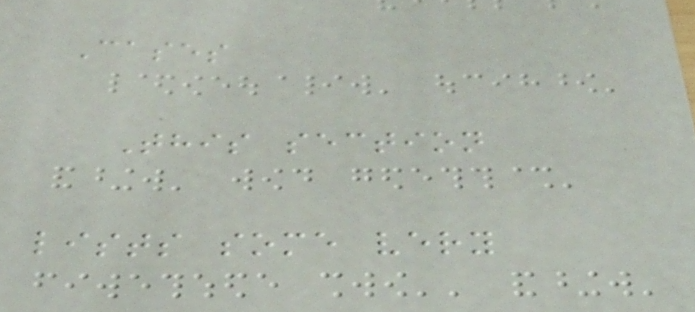Cases
This section
lists some very
